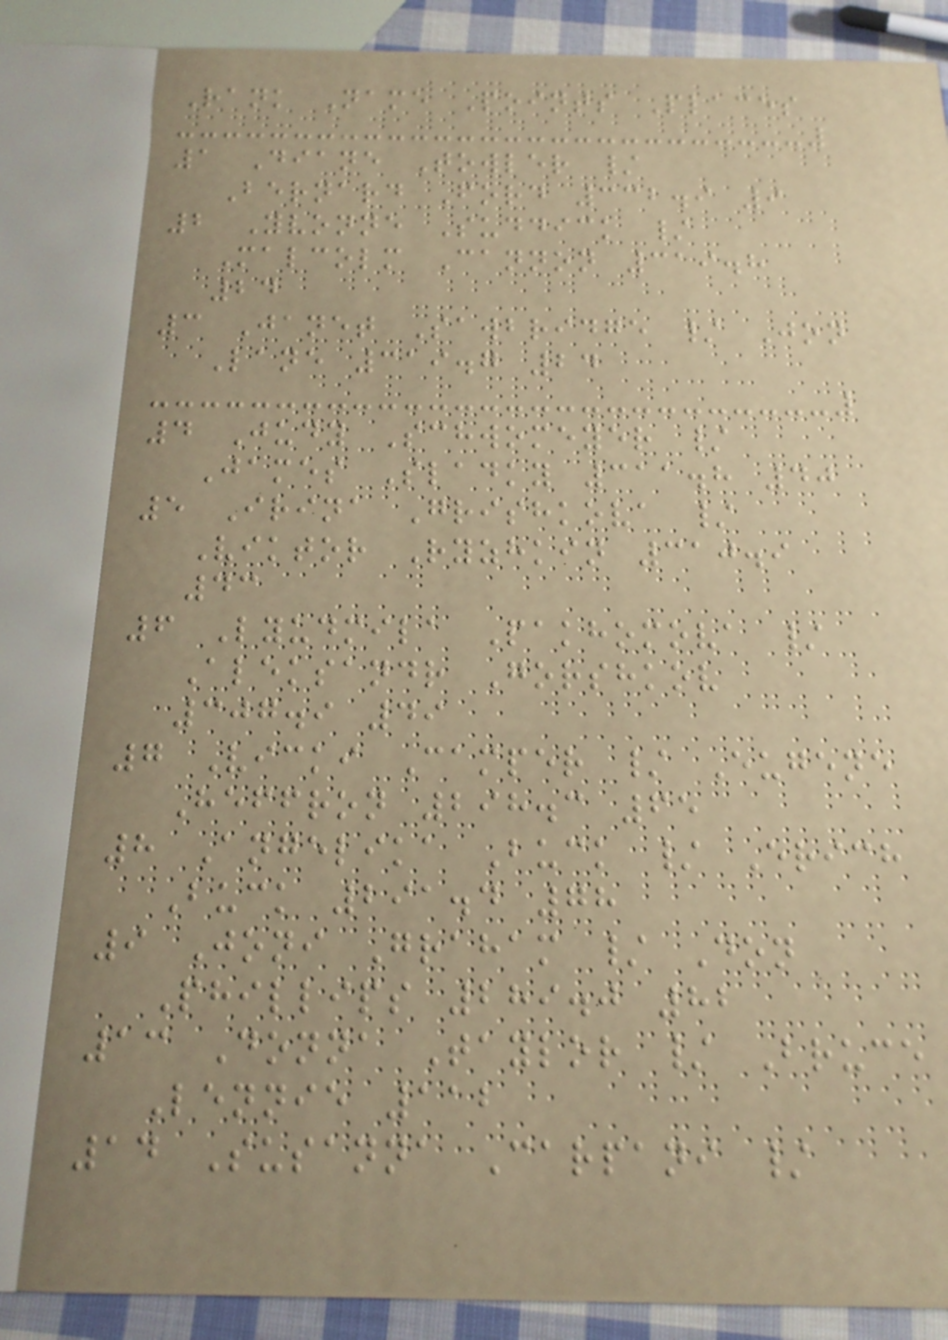Rank Name Points Places
1 Diane Towler /
Bernard Ford 332.9 9
2 Yvonne Suddick /
Malcolm Cannon 319.8
24
3 Janet Sawbridge / Jon
Lane 319.7 24
4 Judy Schwomeyer /
James Sladky 311.8 40
5 Irina Grishkova /
Viktor Ryzhkin 310.9
43
6 Lyudmila Pakhomova /
Aleksandr Gorshkov
307.9 49
7 Vicki Camper / Eugene
Heffron 298.3 65
8 Angelika Buck / Erich
Buck 291.4 78
9 Joni Graham / Don
Phillips 289.0 82
13 Donna Taylor / Bruce
Lennie 112
14 Susanna Carpani /
